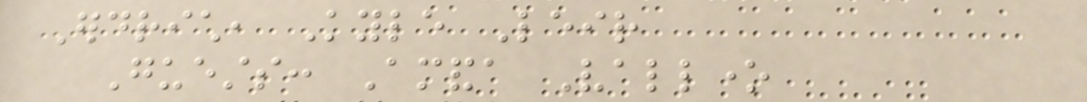Erdrich, Kyle Leir
Guests: Amanda Vallone
